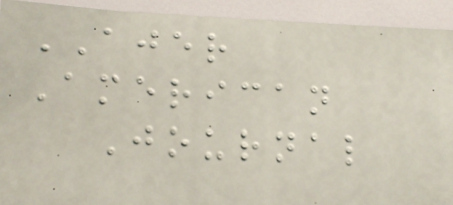AJER
American
Journal
